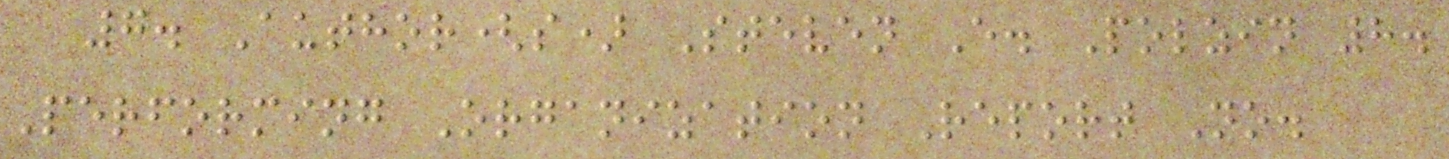7. Author(s) Steven E. Polzin 8.
Performing Organization Report No.
